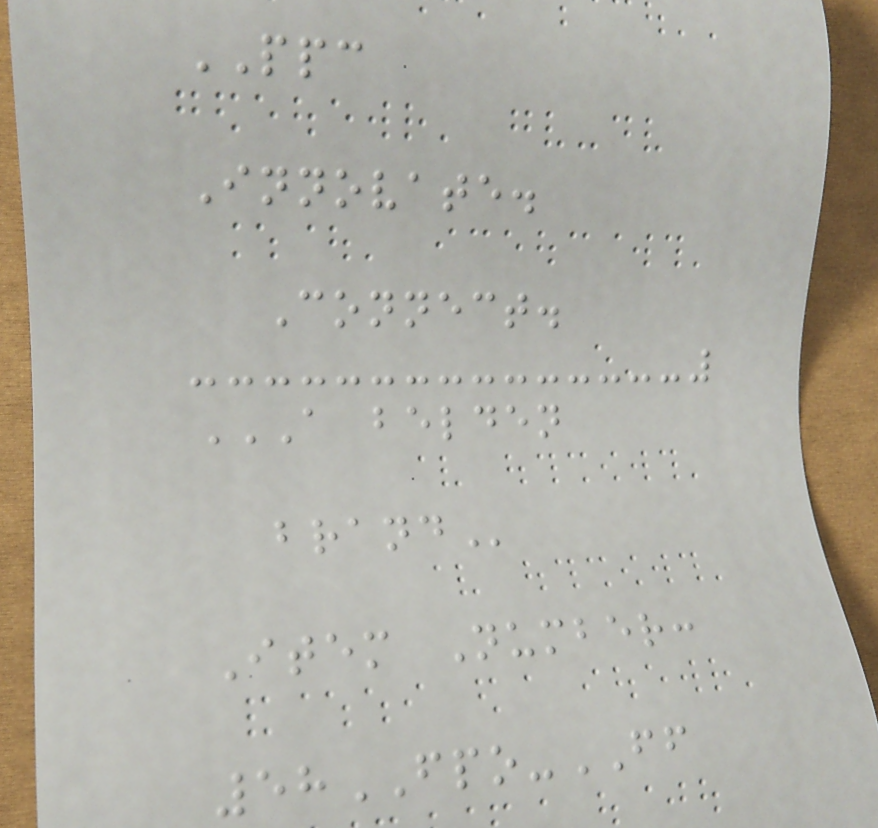PPC
Innovate.
Connect.
A BELDEN
BRAND
Item Number:
58FPO-FF
